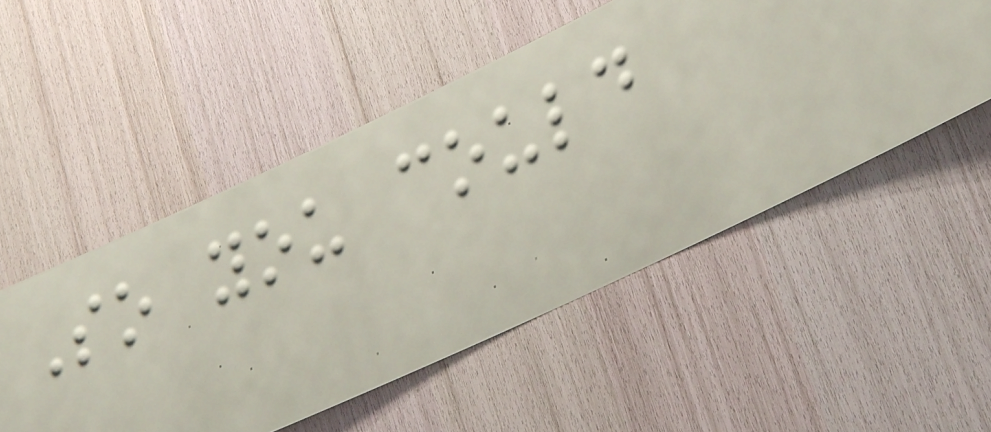So you could
